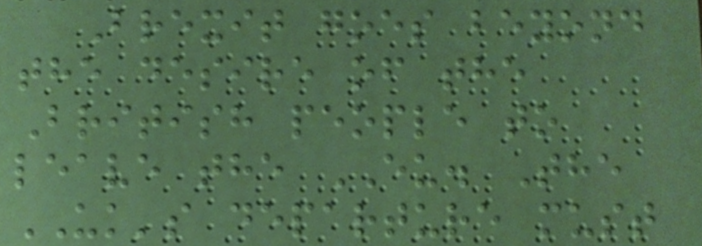Brexit goes beyond
the desire of the
British people to
leave the EU. The
UK's departure must
